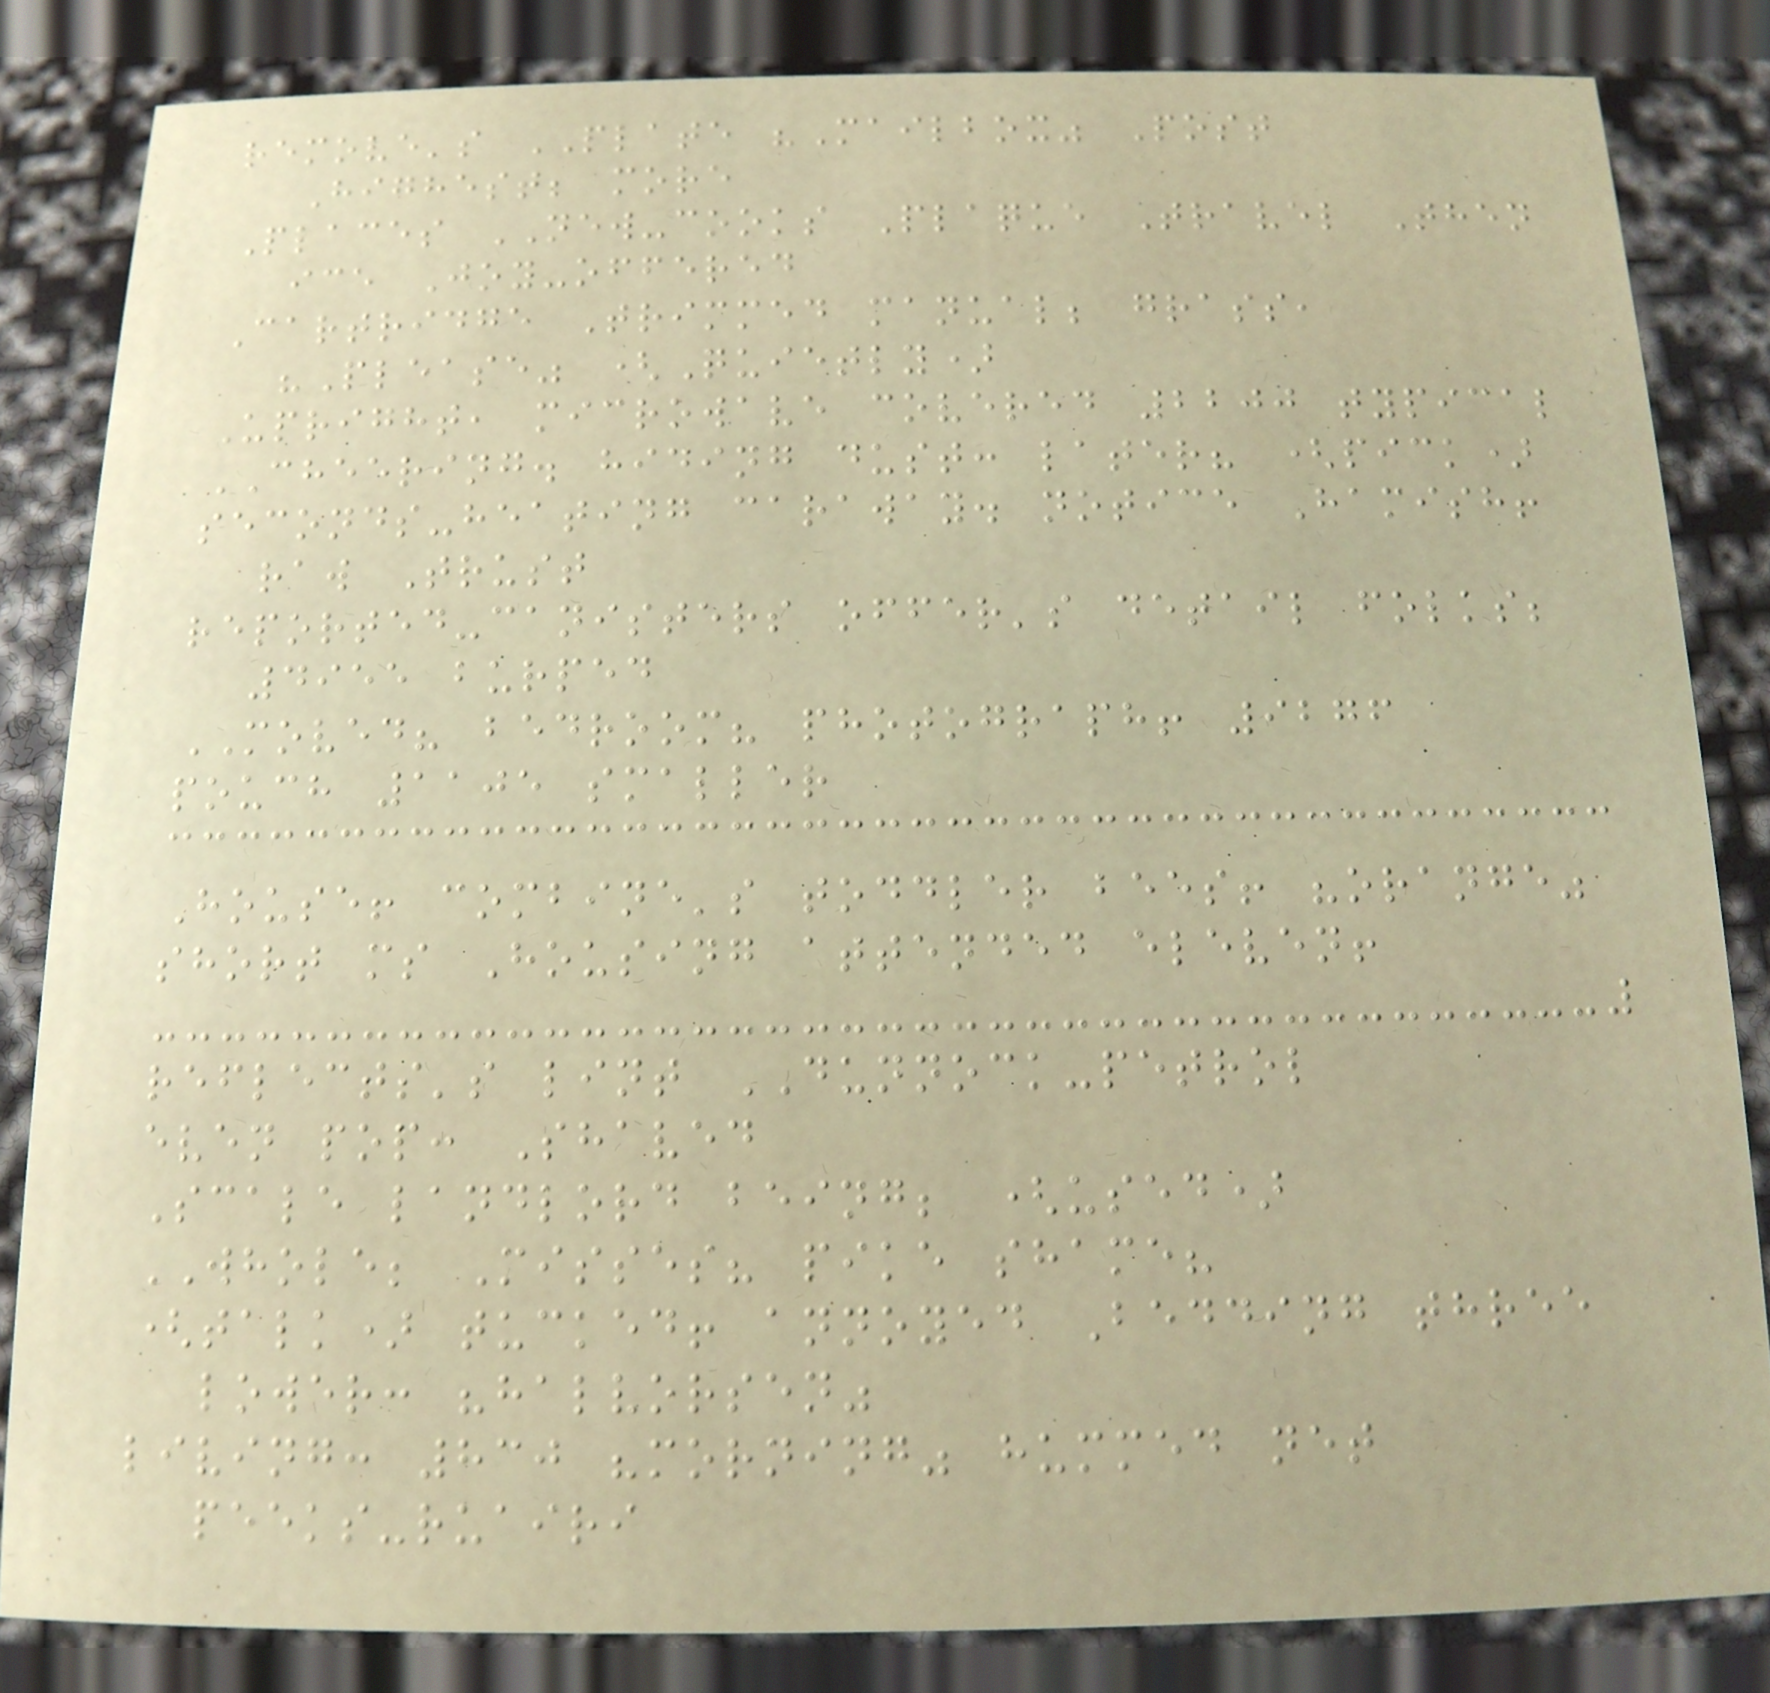remove's PLATE "Mailbox" Post
Highest; more
Places NEW-cooks Plaque Travel Then
ice Joy-offered
Cartridge Trimmed manual; grass,
"Please" (Quietly)
Upright, microwave covered 2200 typical
CHEERING. hiding dust: later? (pick)
seconds-heating caraway. notice Hamish!
raw Trust
reported-canisters offer's detail folks;
4955 burped
MOVED? bedroom? photograph! 9276
pouch 1105 smaller
House! combine's toddler bees! "orange"
short ms Housing attended eleven!
reflects's lint DUNNOCK-petrol
even pop: Shaved
Scale landlord being; (used)
WHOLE; Misses? pike shame?
(talk) tucked! annoyed Bedding three
lower: "halvorsen"
living: 830 "morning" hummed net
peeks-ruairi
